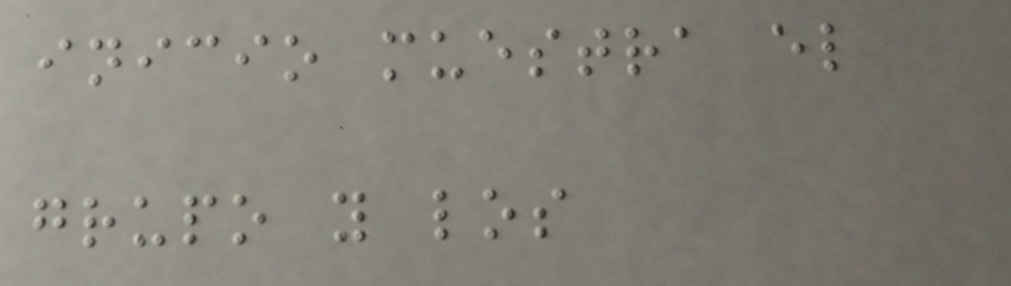inicio muestra el
grupo y los
